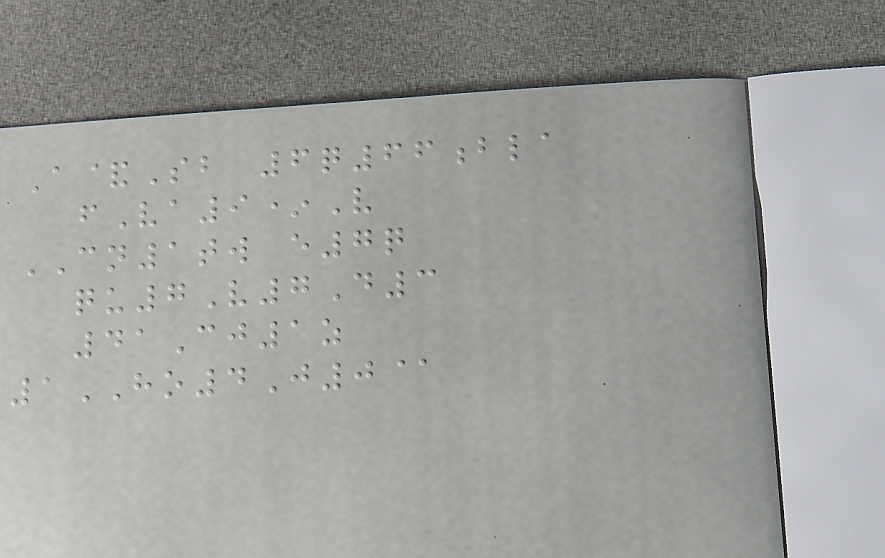A&Sb 6q66bla
fVa9*V
CN1tw e7q
qu7V7D3
41Cj1z
1HO4J0@
